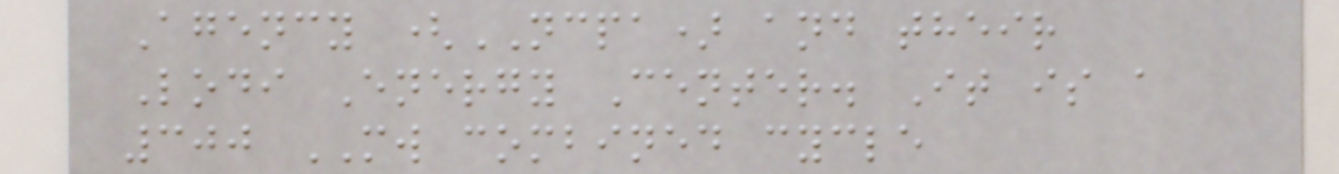Agency (NCPA) and their
Lodi Energy Center. It is a
300 MW combined cycle
